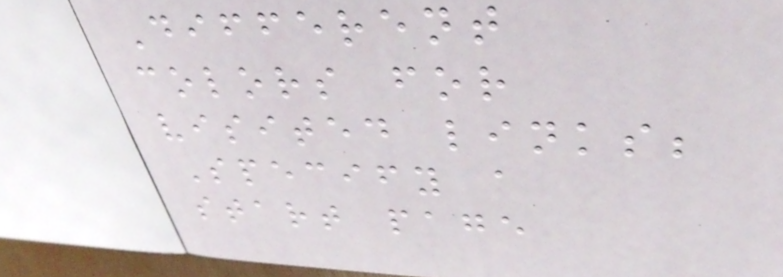Different
colors for
visited links;
Specify a
start page
